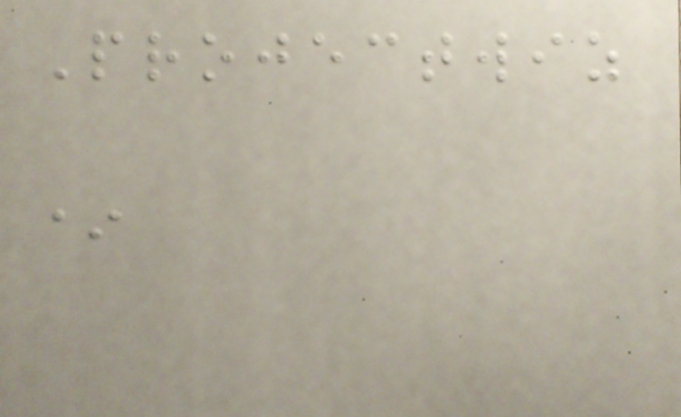Projectwiz
*
